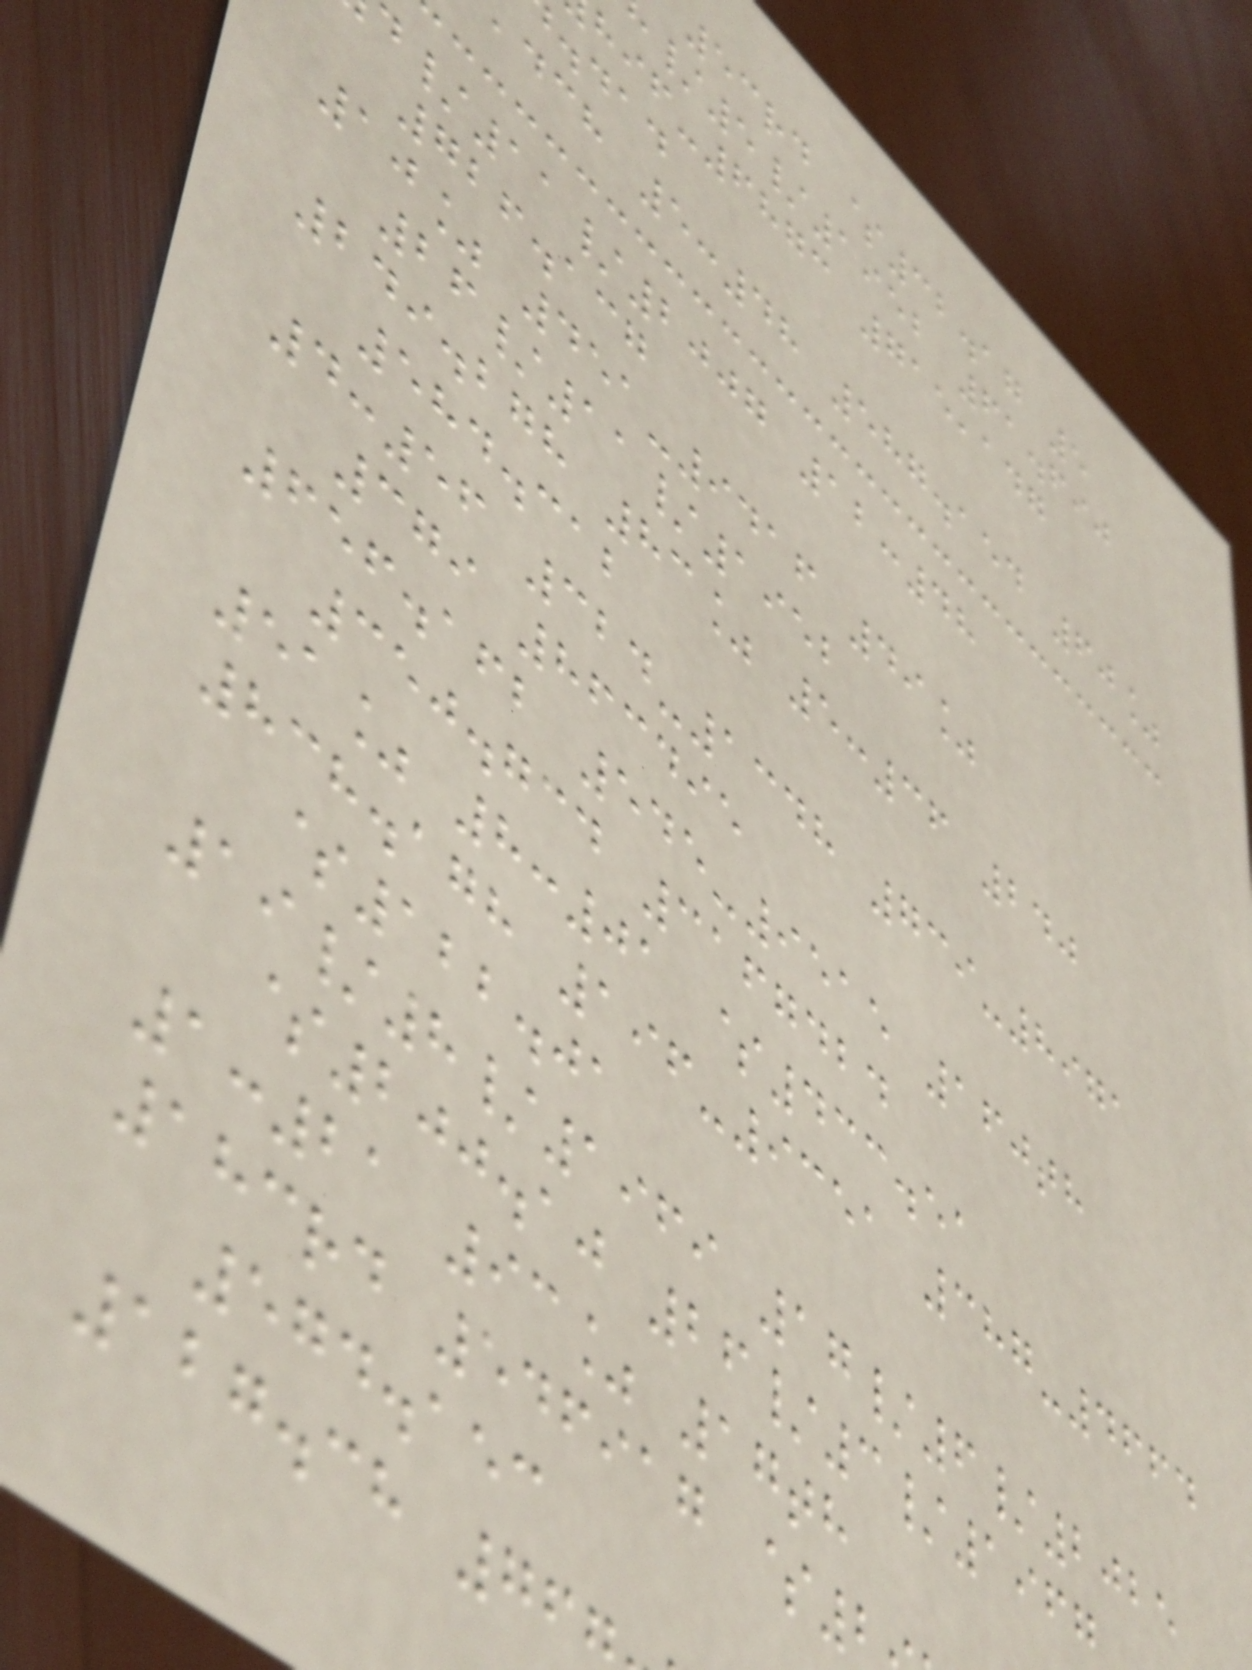53rd $32.17 5
/5/1952 61.690
-6873 715,147
.dad
,dch 5:48 587.154 60%
/11/2007 12:48
726.137
10% 451-9416 49%
26/11/1952
249.278 83% 5:36 240
584.312
4:56 324-1348 739-8971
379 863495
656.162 545-9515 160th
350.734 3167424
51% 8:01 $433.51
838.178 196-9351 387-4664
$122.01
19/8/1969 17/6/2025
$200.10 26/3/1967
1:21 93% 17th
183rd 546917 $
574.153
127.38 76
